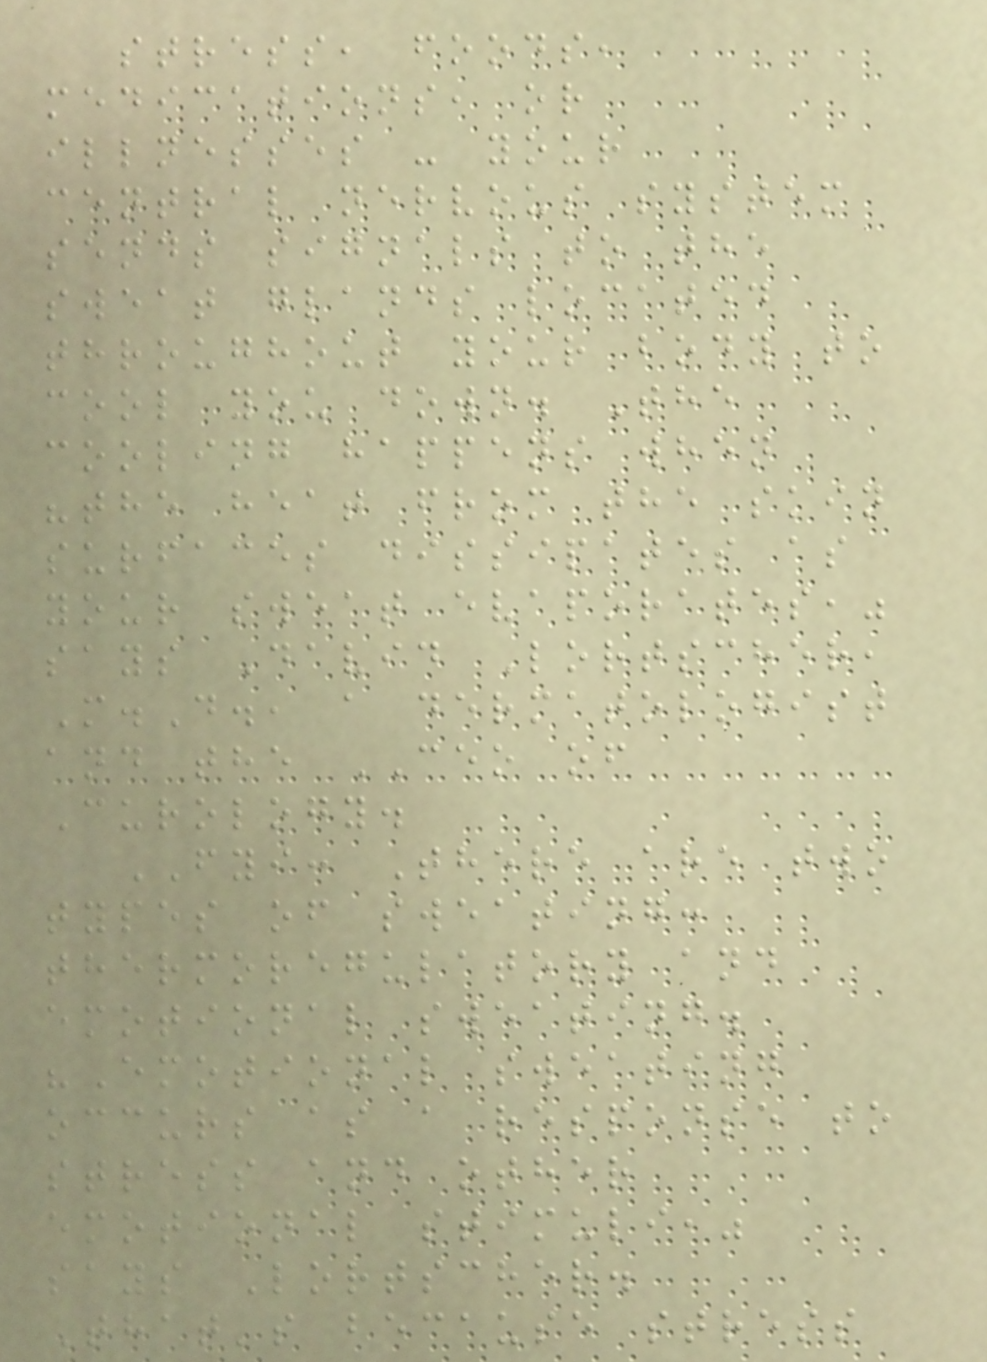stress, foods,
medications, or
illnesses - your
central nervous system
sends signals to the
sweat glands located
throughout your body to
cool you down. The
cooling happens when
"the heat from the skin
surfaces dissipates as
your sweat evaporates,"
says David Lortscher,
M.D., a dermatologist
and the CEO of
Curology.
FYI: There are two
types of sweating:
thermoregulatory and
emotional sweating.
"Emotional sweating
occurs as a response to
stress and other
emotional stimuli,"
says Lortscher.
That's because stress
